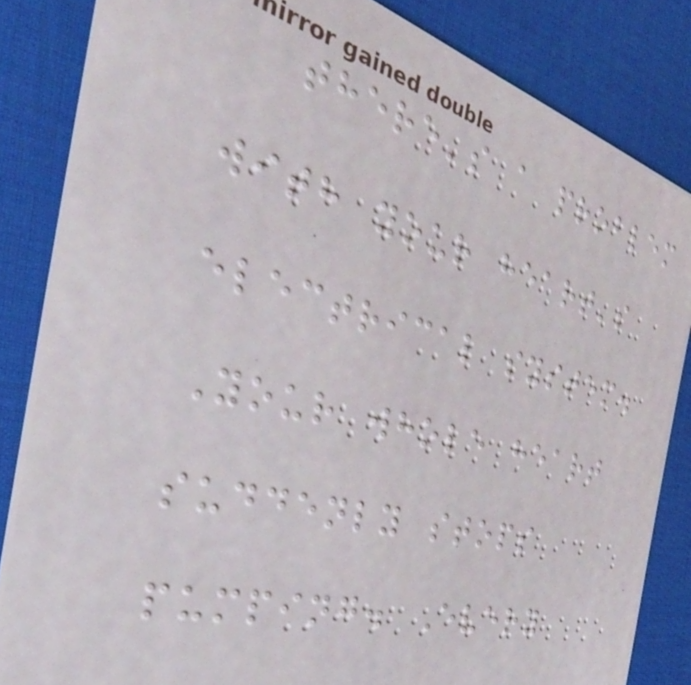there's a problem
with your heart's
electrical system.
Your whole heart
suddenly stops
pumping. Every
